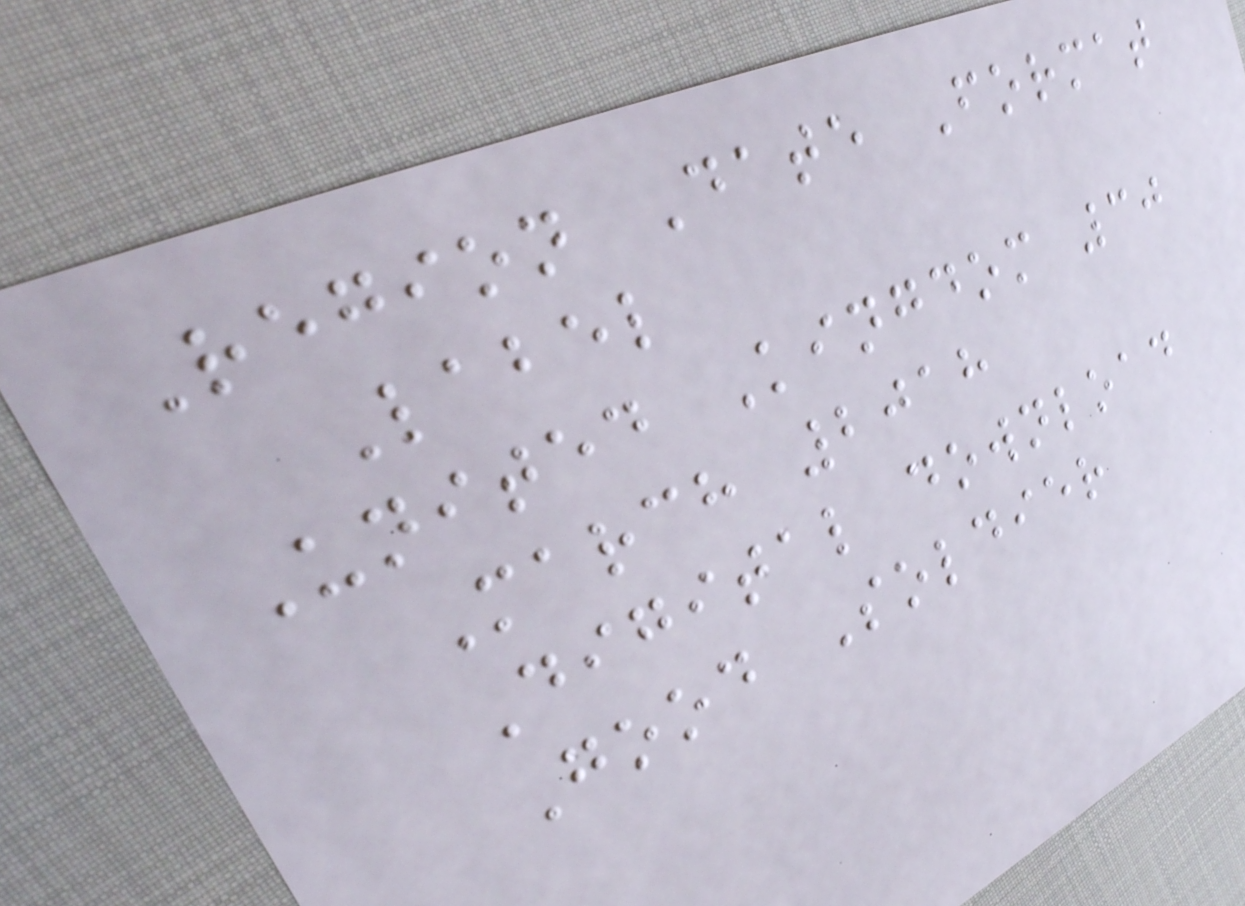Region Date Format
Label
United Kingdom 30
March 2018
Digital download
Good Soldier
